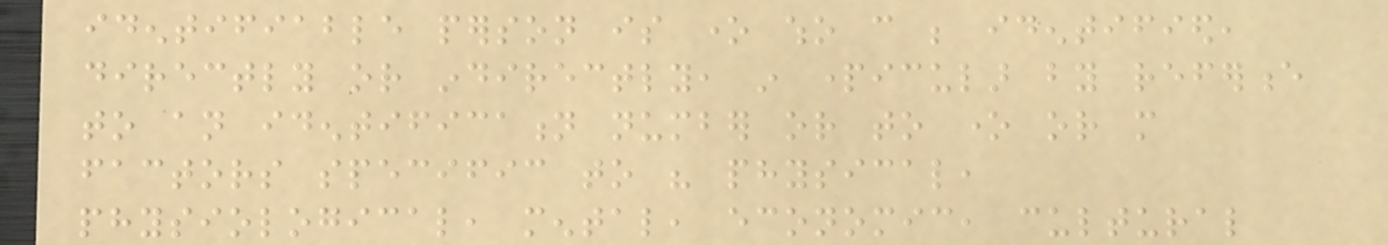identifiable person is one who can be identified,
directly or indirectly, in particular by reference
to an identification number or to one or more
factors specific to his physical,
physiological, mental, economic, cultural
